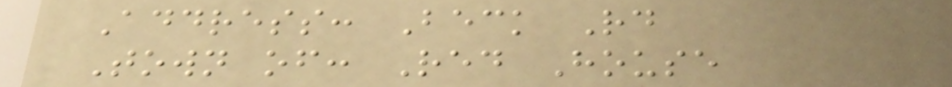Address: Beck Rd
Town of: Red House
